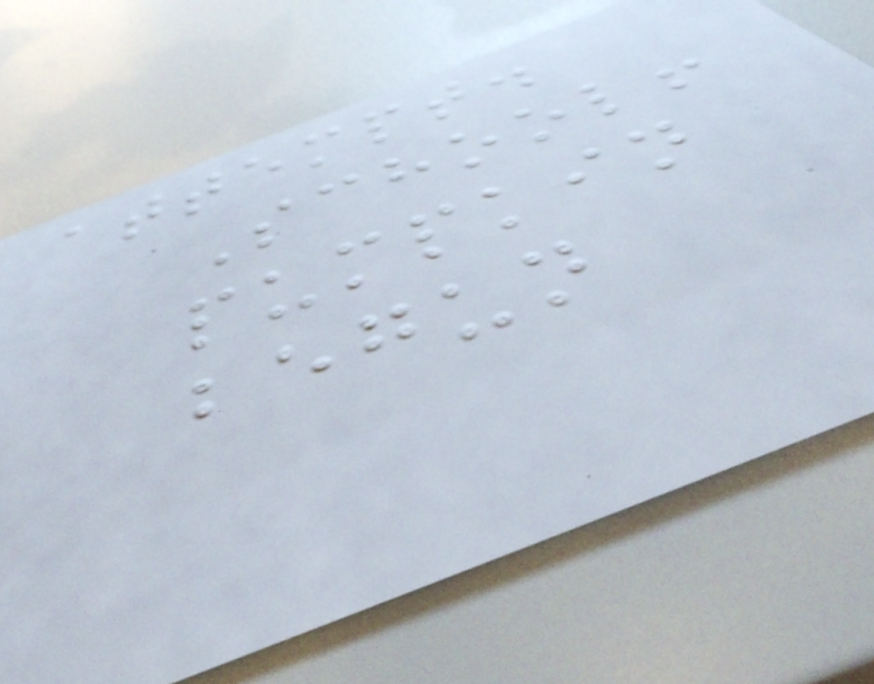attempt.
School!
pumpkin
begun
